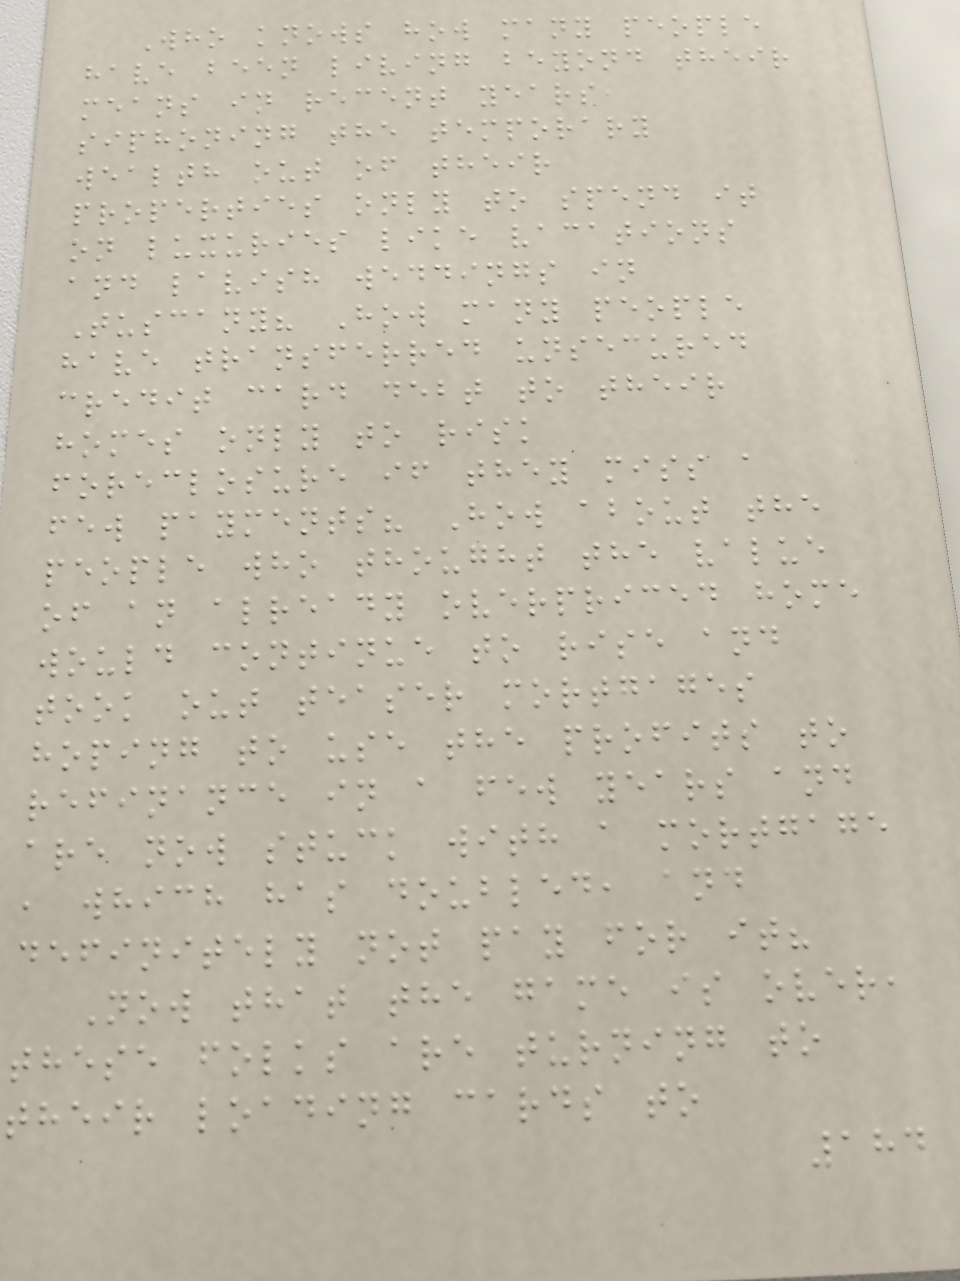Who knows how many people
have been living beyond their
means in recent years,
siphoning the temporary
wealth out of their
properties only to spend it
on luxuries like vacations
and lavish weddings in
Tuscany? How many people
have transferred unsecured
credit card debt to their
homes only to risk
foreclosure if they miss a
few payments? How about the
people who thought the value
of an already overpriced home
would continue to rise and
took out teaser mortgages
hoping to use the profits to
refinance in a few years and
are now stuck with a mortgage
, which has doubled, and
definitely not pay for it?
Now that the game is over,
these folks are turning to
their loading cards to
184
